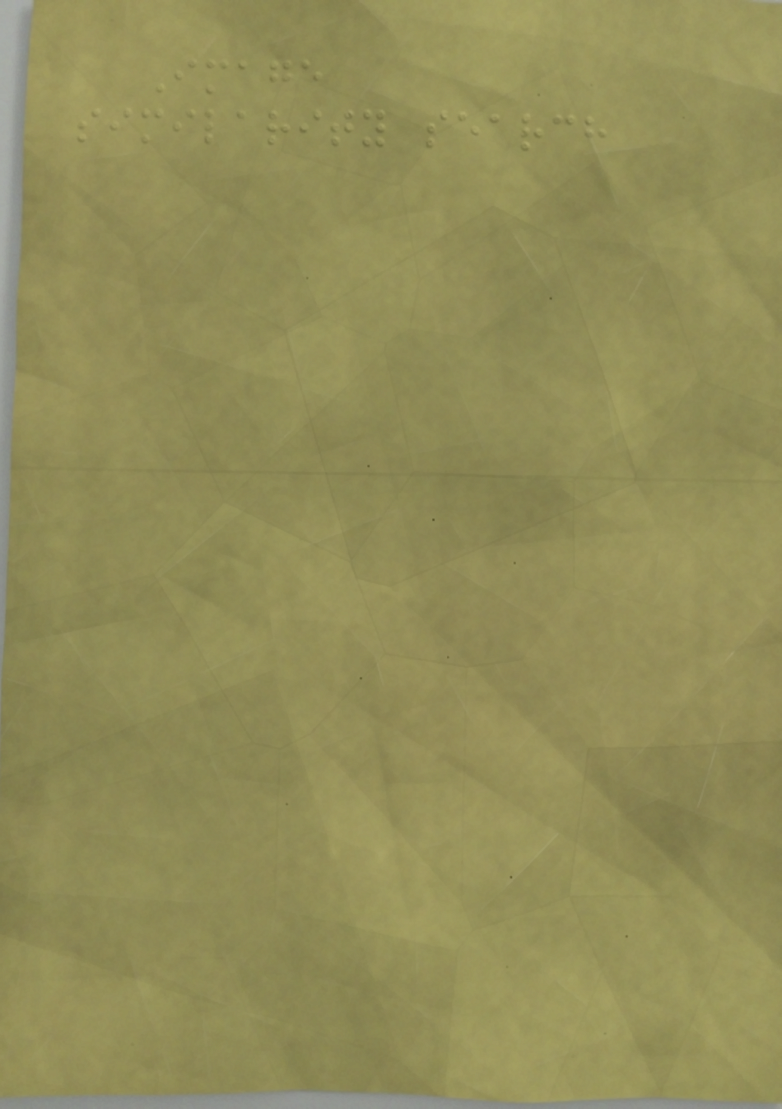Image
similarity search
